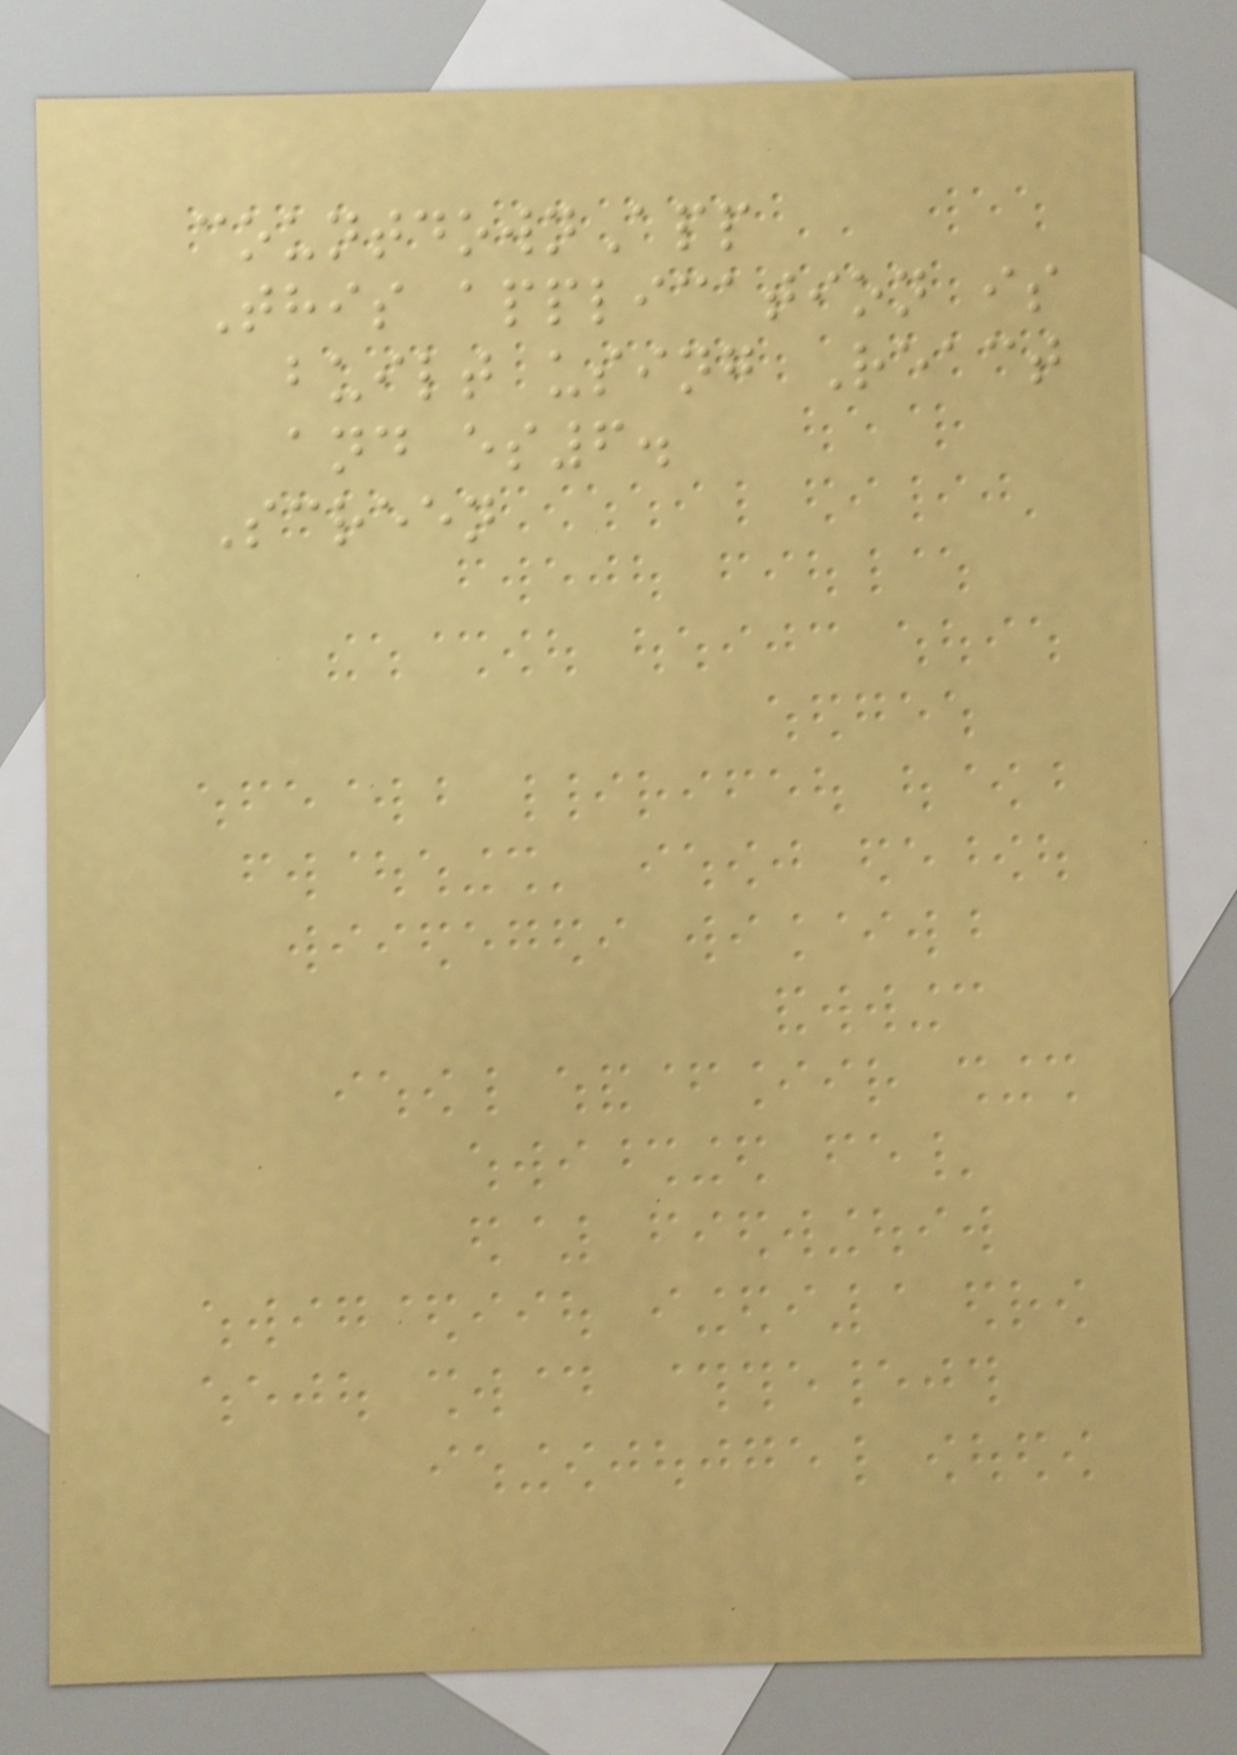countdownApp
This application is
built using React
and es6.
Screen
